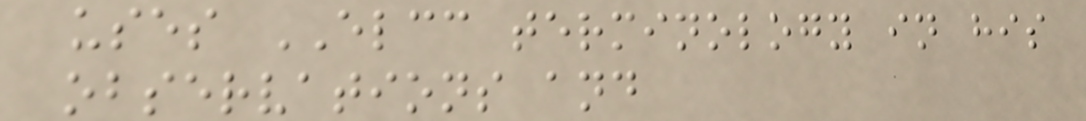uses ELCC terminology in his
observations and
